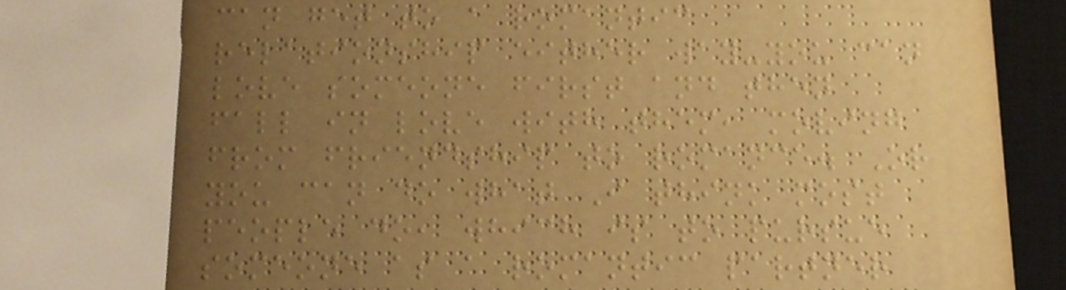can get to a romantic
relationship either way-you can
love someone first and then
fall in love with them, moving
from friendship to romance. Or
you can do what I think most
people do, which is to pursue
someone as a romantic partner
